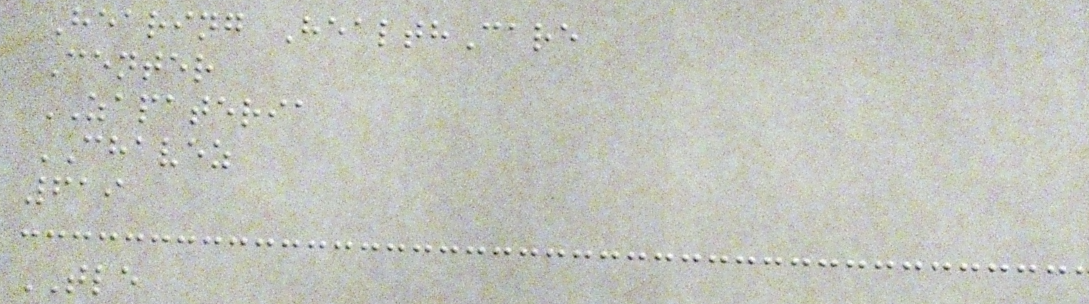Hearing HealthCare
Center
ZAPATERIA
CHAVEZ
619
TLE
